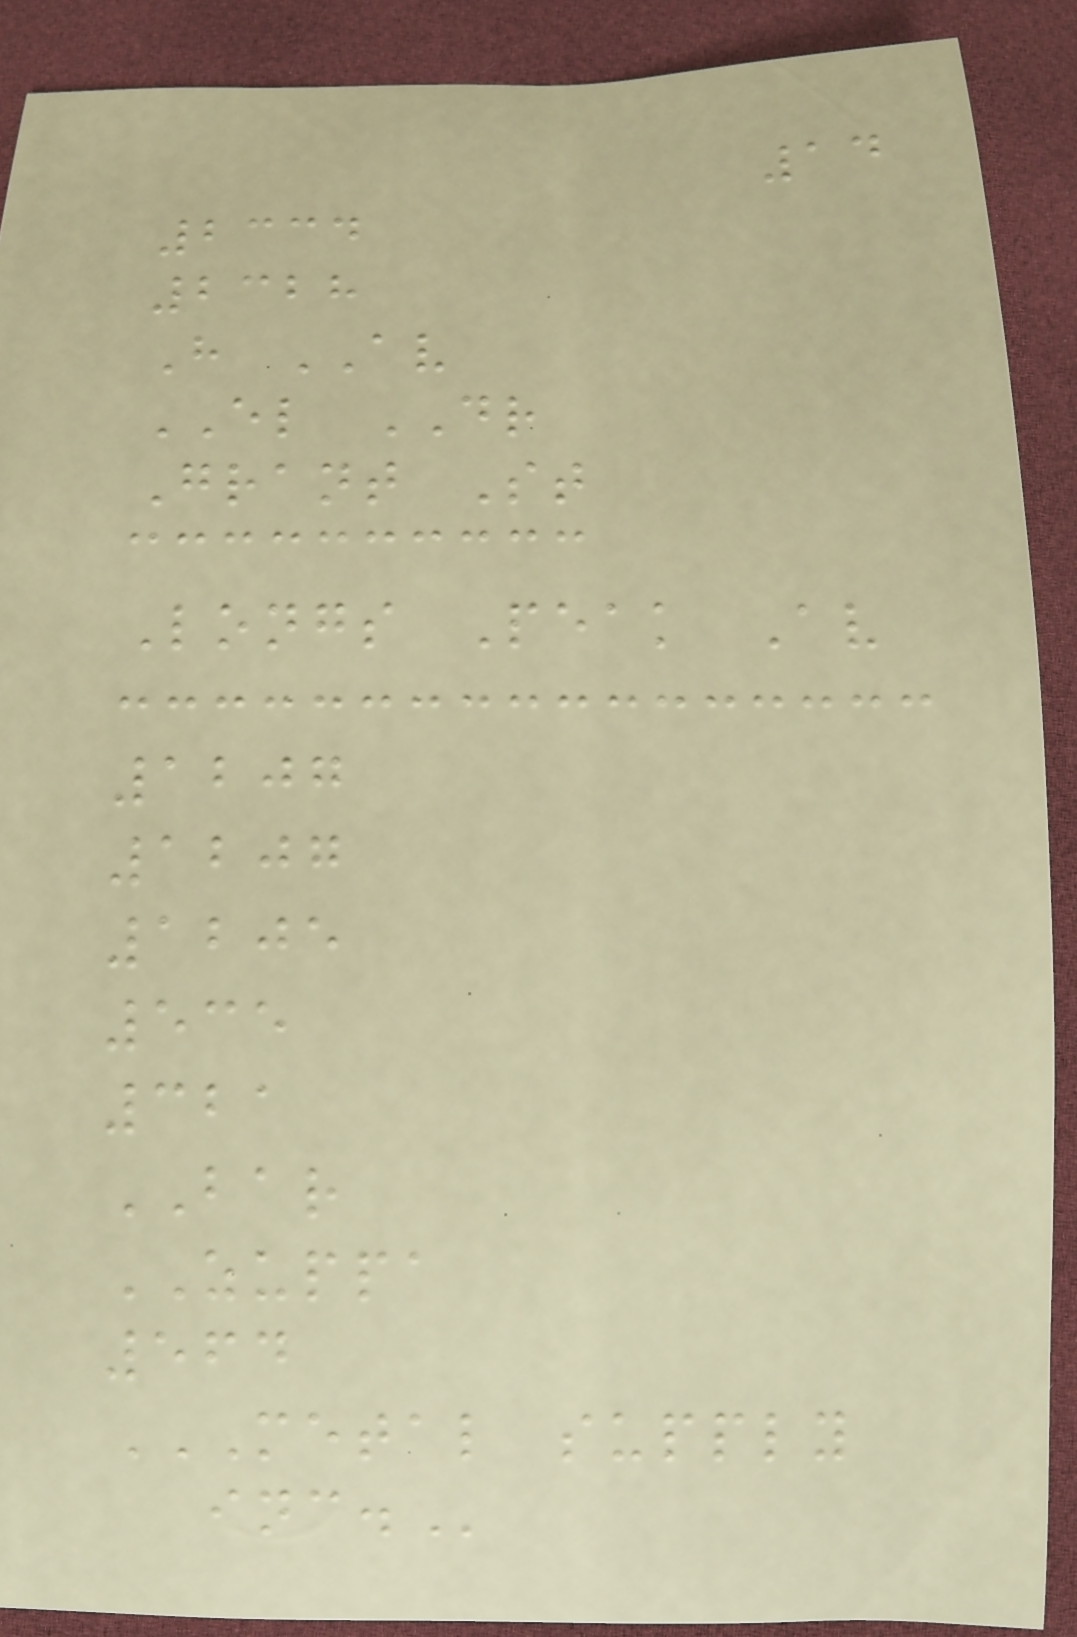14
2334
2328
H AV
EL DR
Grant St
Longs Peak Av
1207
1207
1205
535
321
BAR
ZUPPA
564
METAL SUPPLY
INC.
